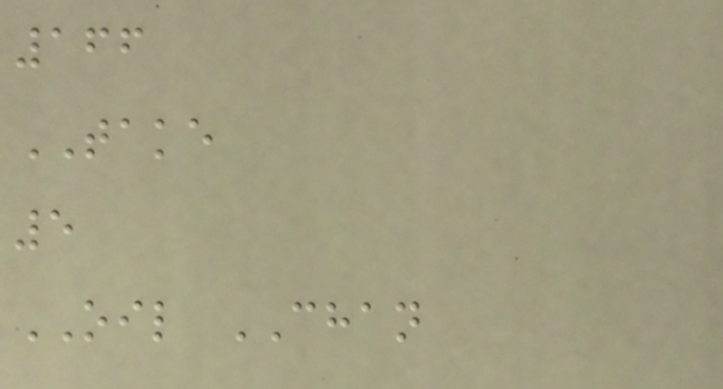166
TAKE
5
OIL CHAN
